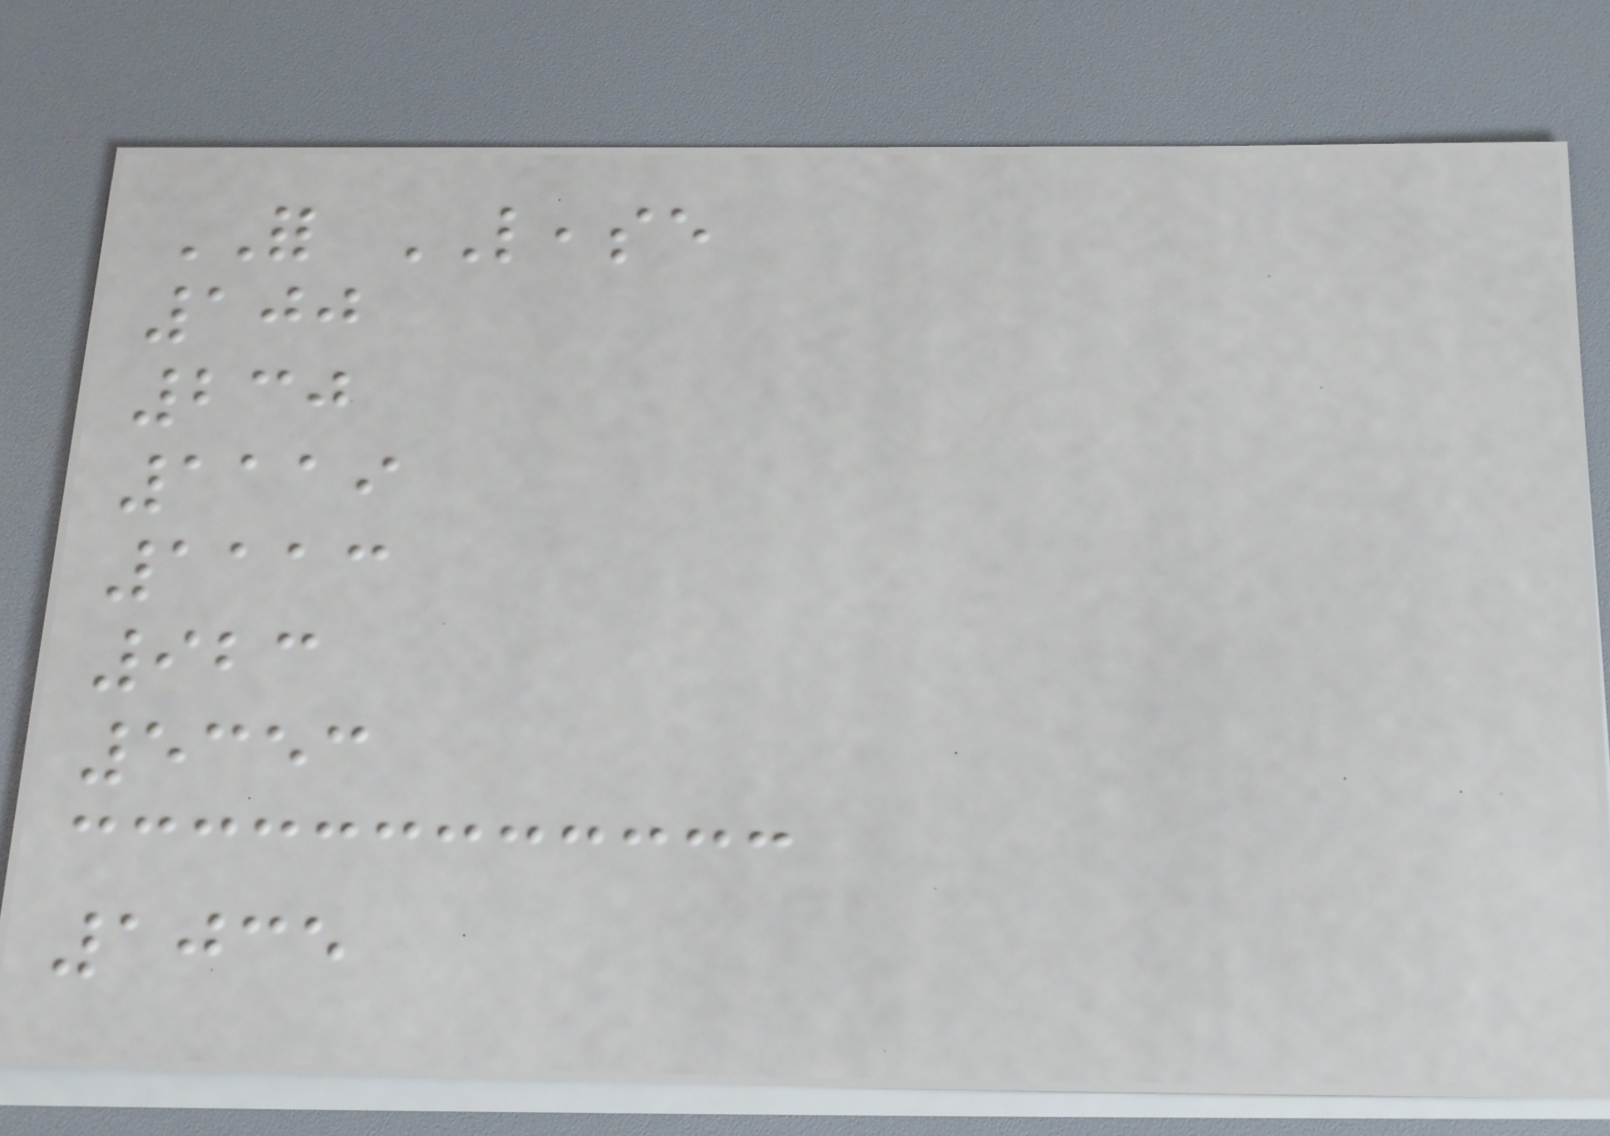FOR LEASE
100
230
1119
1113
923
5353
1035
